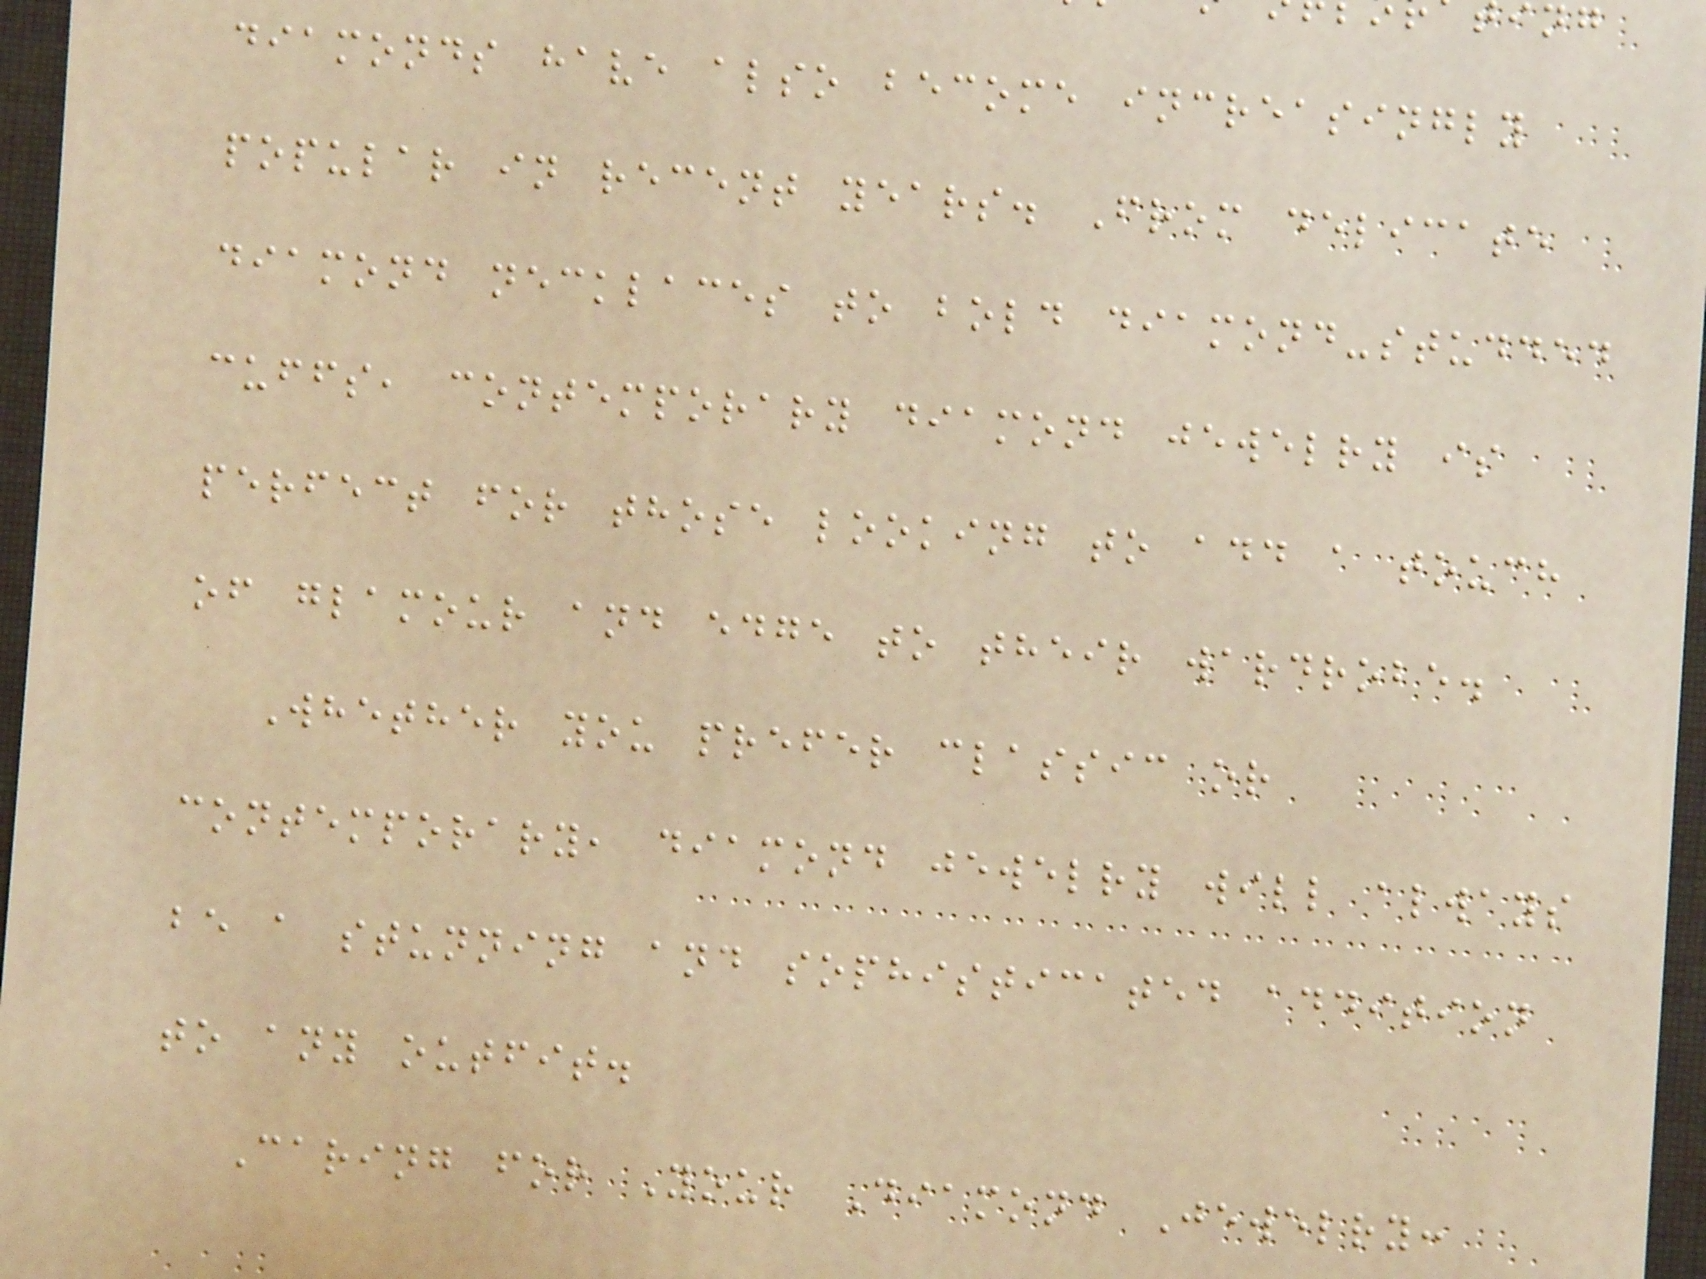diamonds have also become increasingly
popular in recent years. From delicate
diamond necklaces to bold diamond-studded
cuffs, contemporary diamond jewelry is
perfect for those looking to add a touch
of glamour and edge to their wardrobe.
Whether you prefer classic or
contemporary, diamond jewelry will always
be a stunning and sophisticated addition
to any outfit.
Caring for Your Diamond Jewelry:
